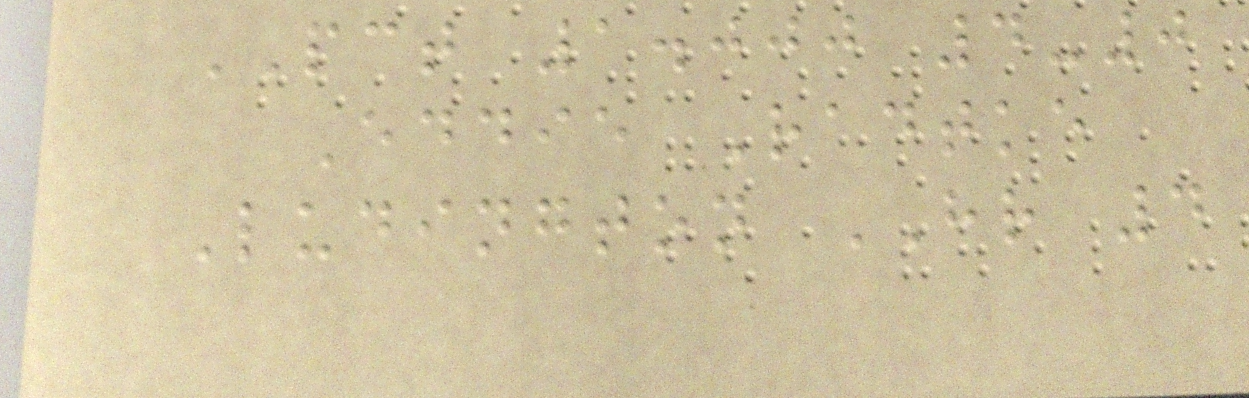PCT 1.000 4-0
Eddie Radtke
Ludington HR 4
